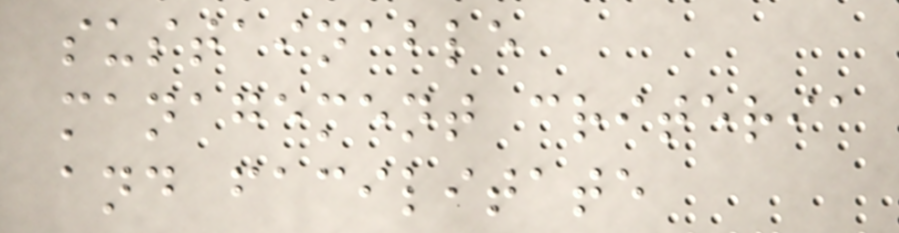sustainable
management criteria
and facilitate
